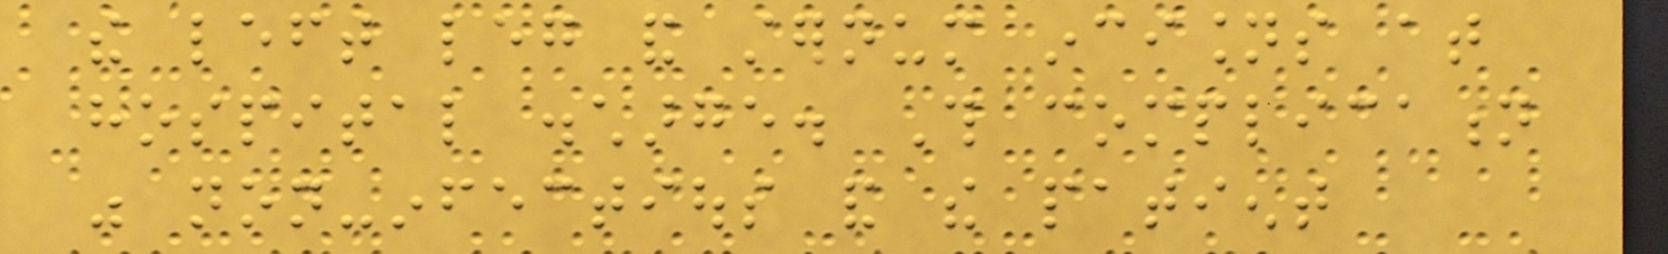the left leg and sternum incisions at
hospital discharge. This complication
was non-infectious and the patient
